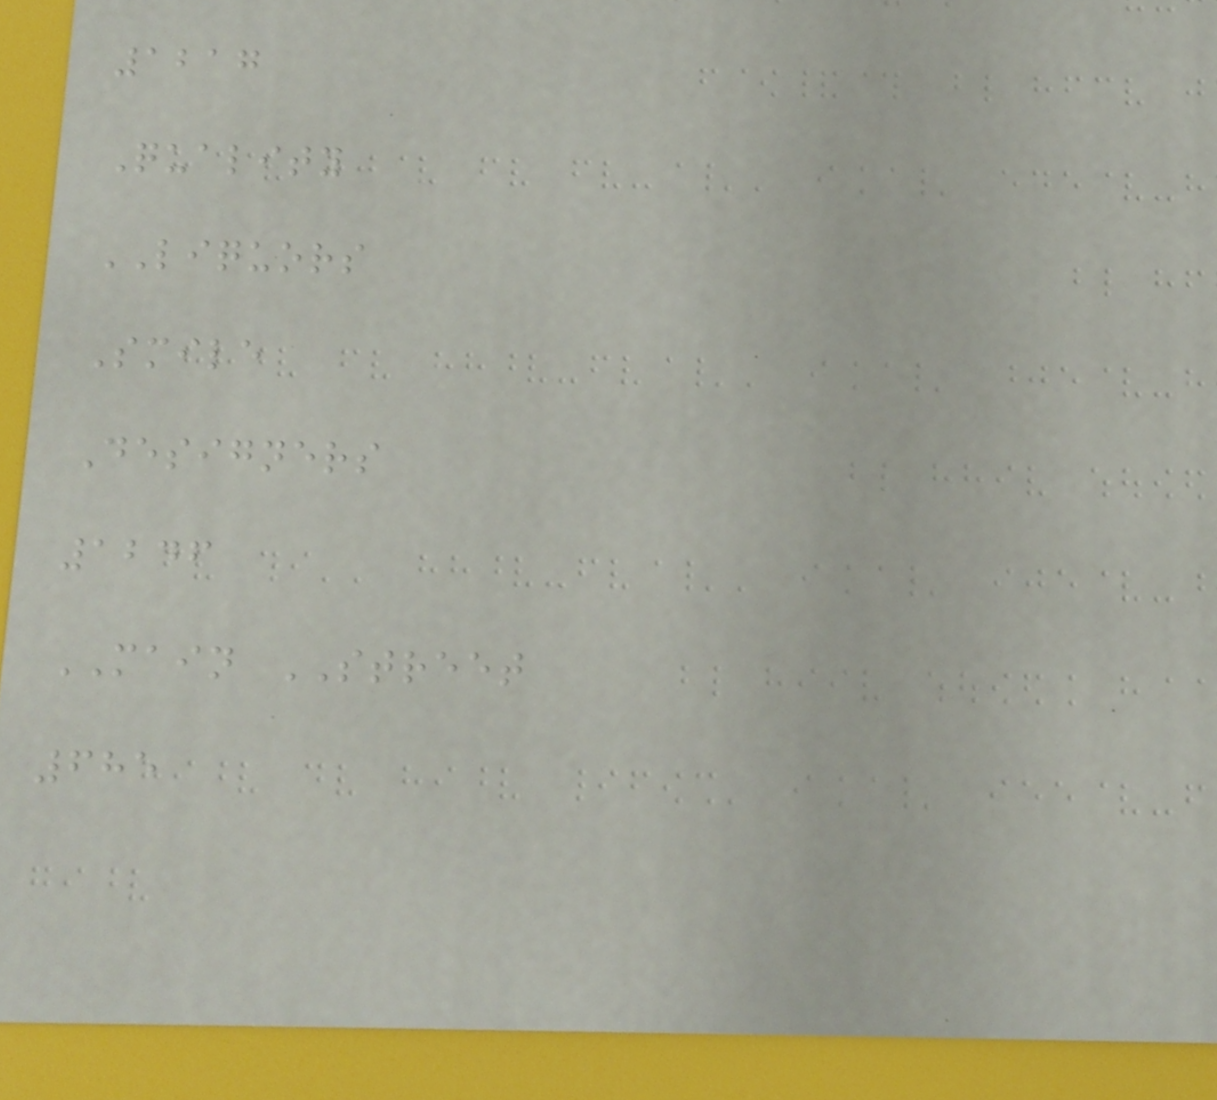1217
Quality
LIQUORS
Smile
Designers
1246
MAIN STREET
685
